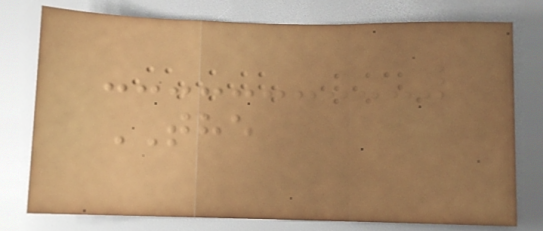THE
